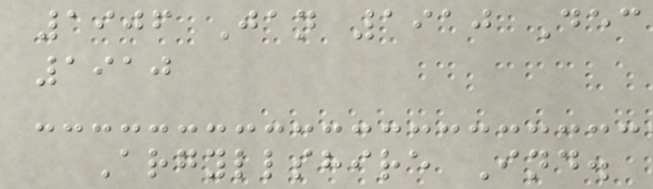1906 Jan 1910 Dec
1910
Argyllshire Ind.
